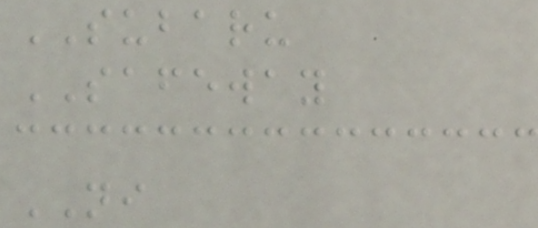SUBARU
SAFEWAY
NI
